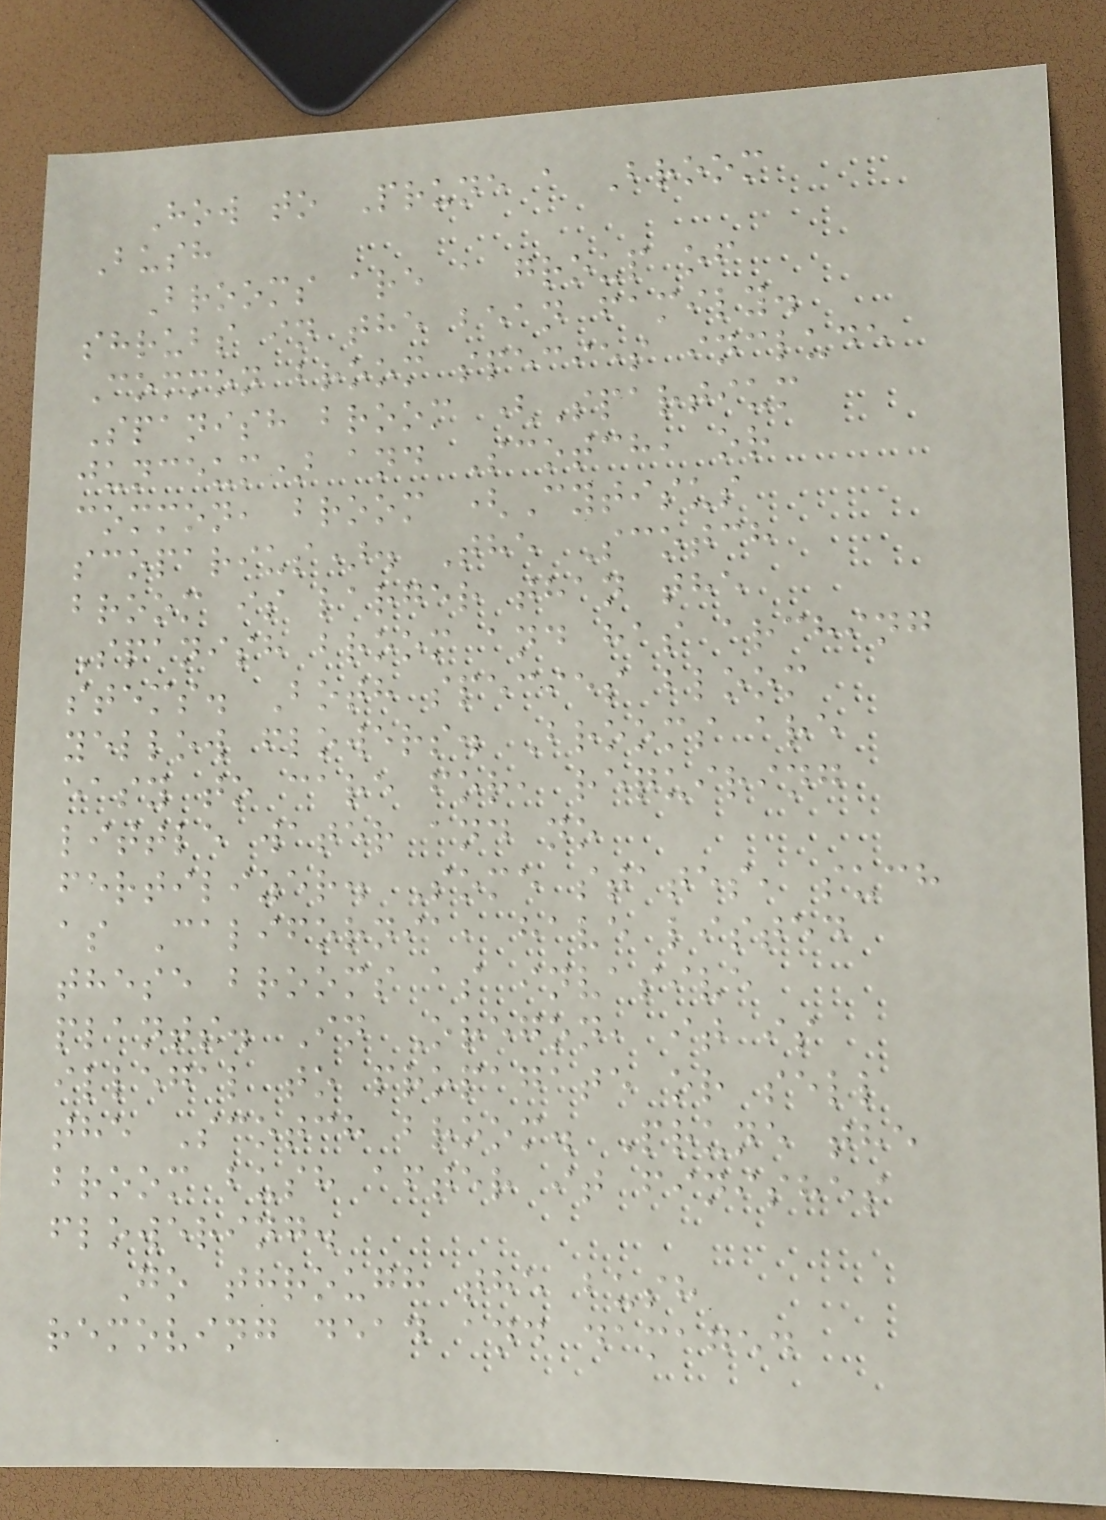How to Prune a Broom
Bush
Brooms are a group of
shrubs in the bean family.
Common broom species include
Spanish broom (Spartium
junceum) and Scotch, or
common, broom (Cytisus
scoparius). The Scotch
broom is larger than the
Spanish broom and has arching
stems. Both species bloom
yellow flowers. Brooms are
easy to care for, requiring
little water and no
fertilizer. Some states, such
as California, have listed
these brooms as invasive
plants. In Oregon, it is
illegal to propagate or sell
the Scotch broom. Prune the
broom bush after it finishes
flowering.
Go through the bush
removing dead and damaged
